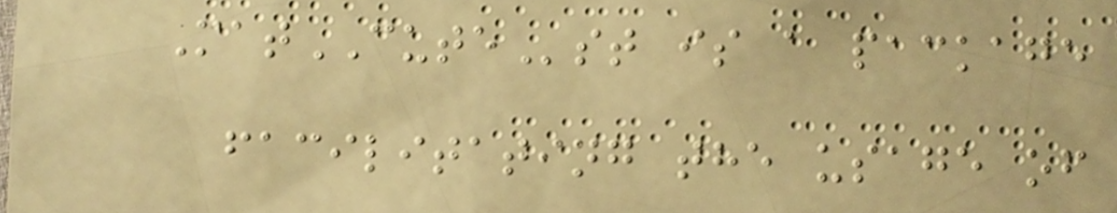MatCUTEst is a package
facilitating the usage of
